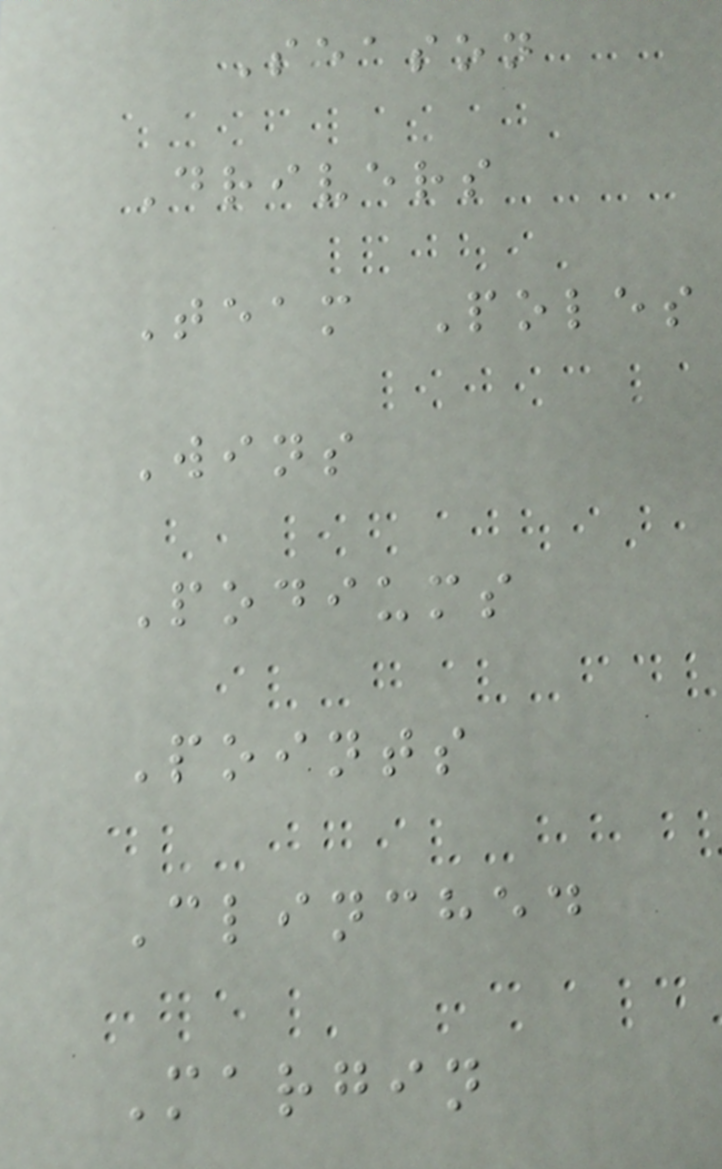Season
Drivers
Team Poles
Wins
Podiums
Points
Clinched
Margin
